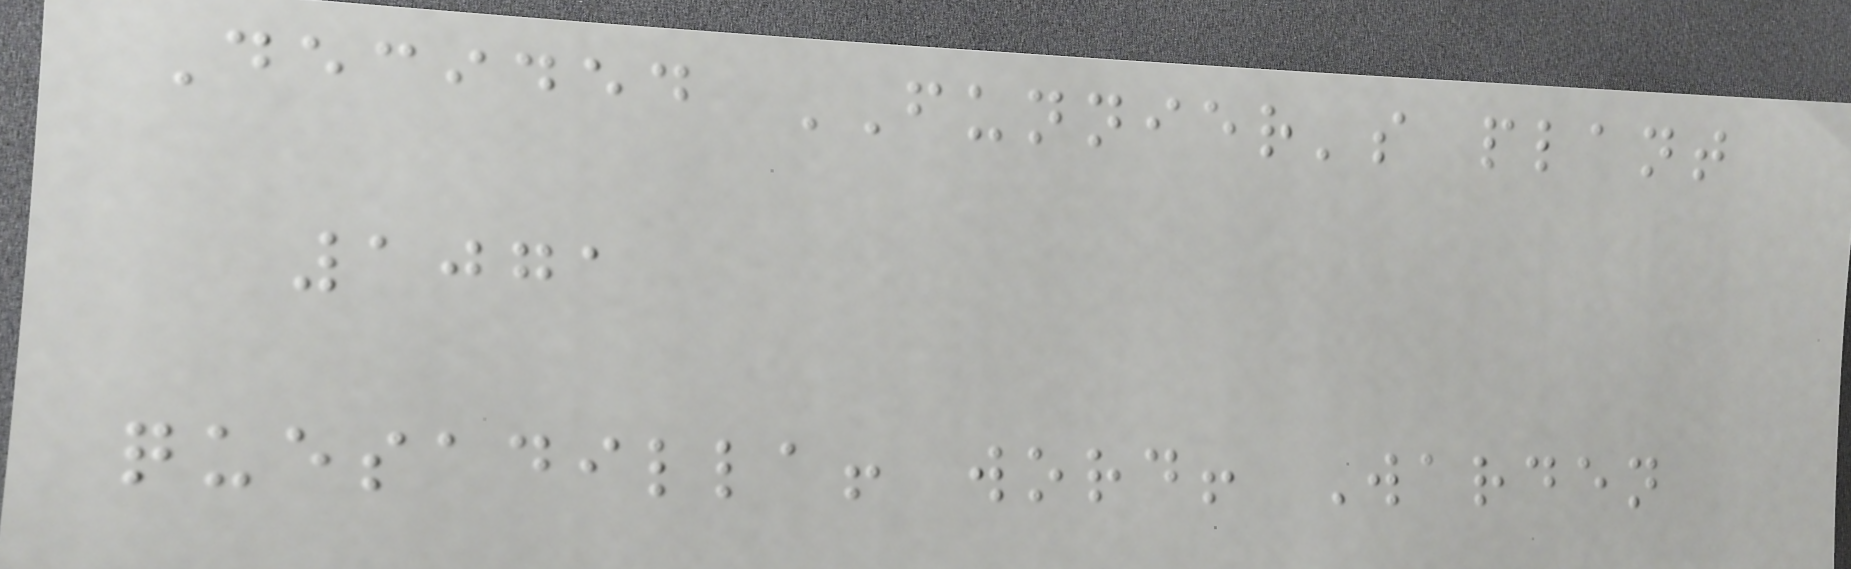Decided FUNNIER's plant
1071
quesadilla! word! Warden
